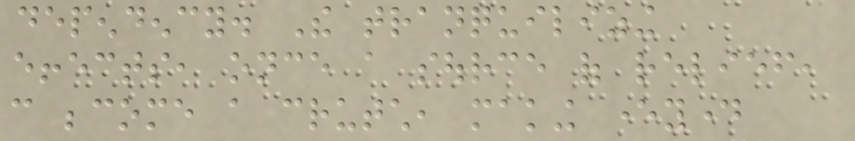dependency. The tranquilizing
effects, once a source of relief,
can become a crutch, making everyday
